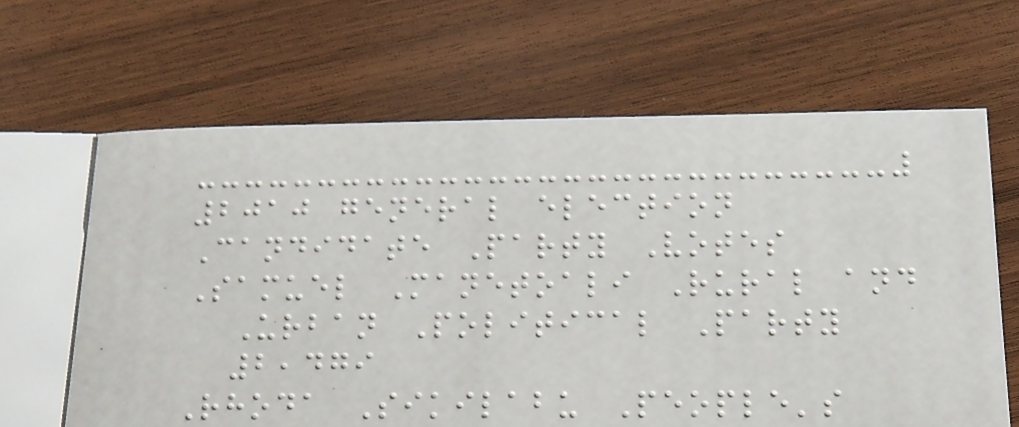2010 general election
Candidate Party Votes
Samuel Manetoali Rural and
Urban Political Party
2,479
Rhoda Sikilabu People's
